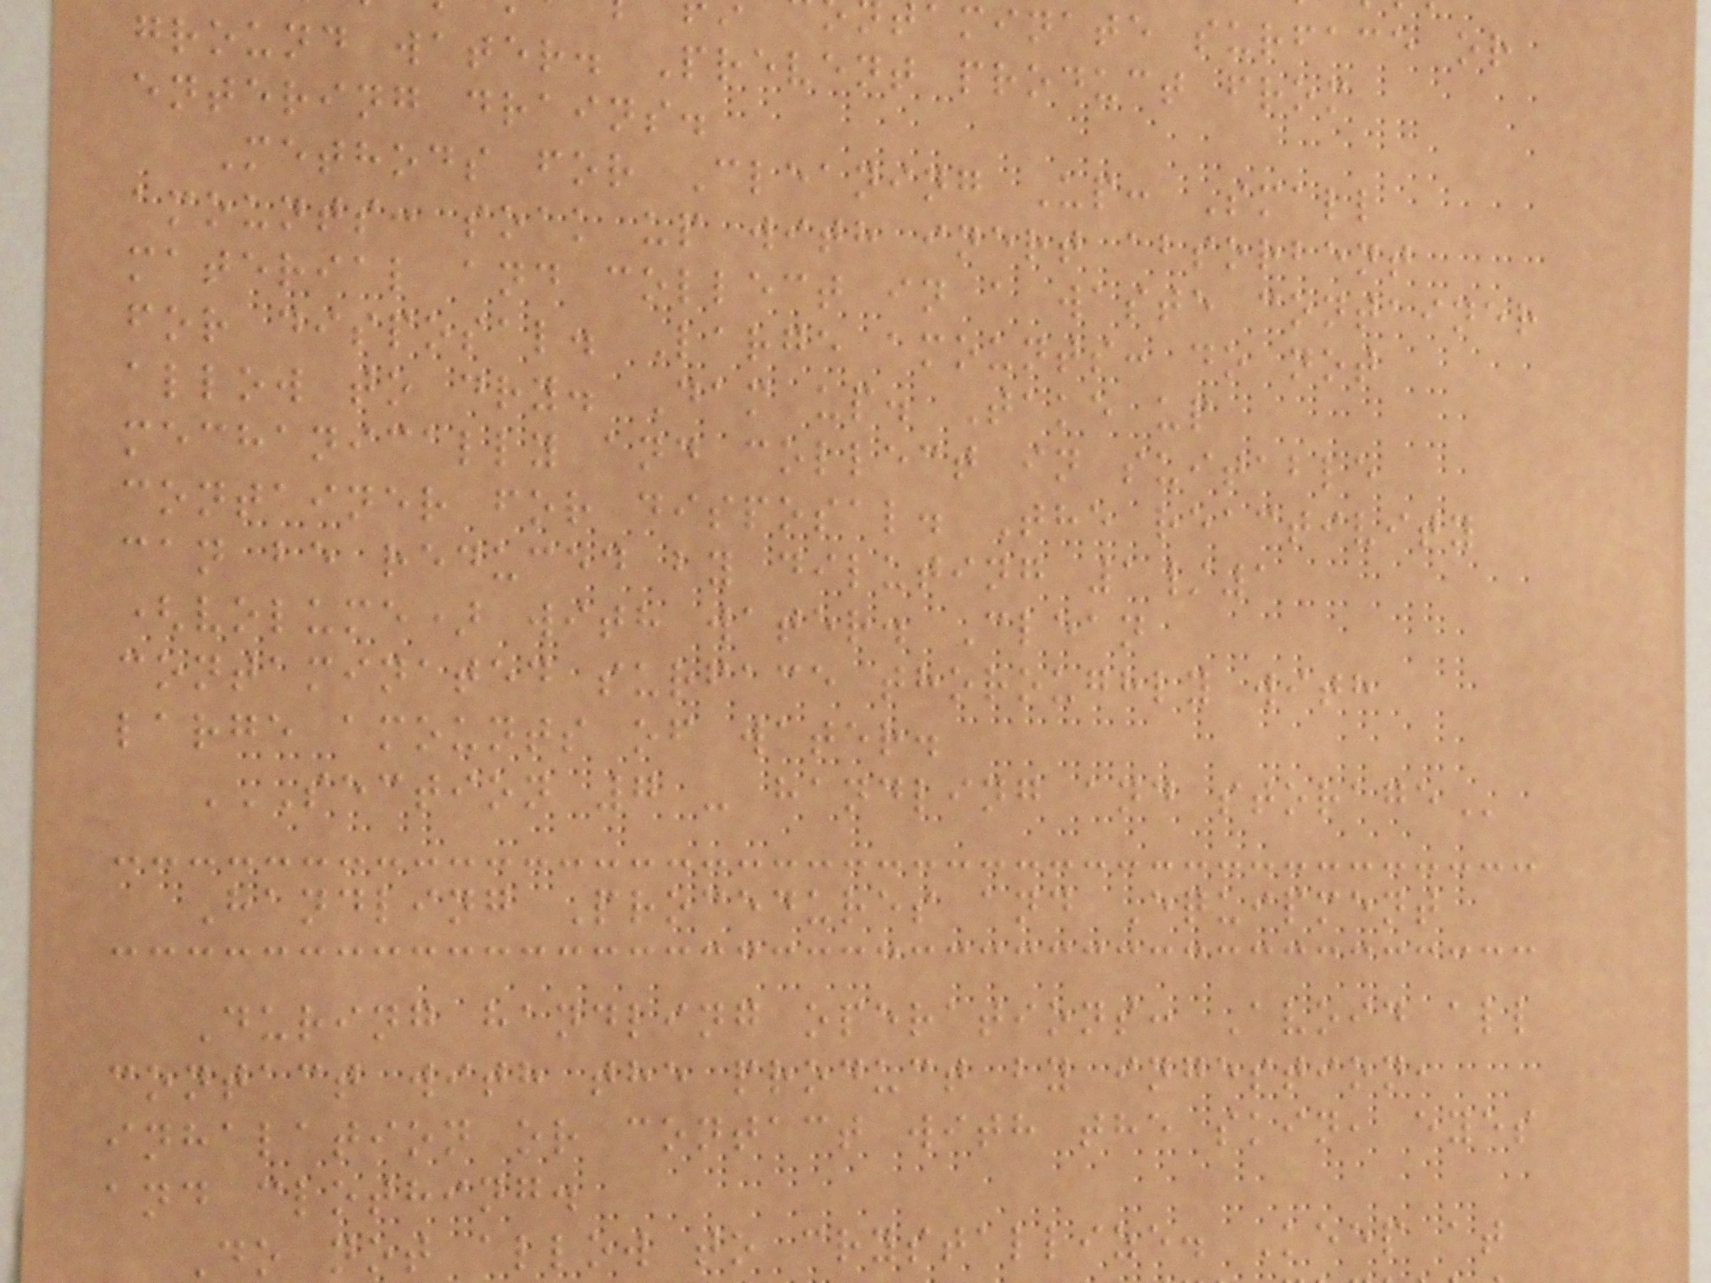aminate surface or
ground water. Prevent product from
entering drains.
Methods for Cleaning Up: Small
amounts: soak up with inert absorbent
material and collect in a waste container
for disposal. Large amounts: do not
allow to dry. Dam up. Take up
mechanically and collect in suitable
container for disposal. The reactivity
can be reduced by diluting 1/1
(volume) with water. Clean
contaminated surface thoroughly with
large amounts of water.
SECTION 7 - HANDLING AND STORAGE
Handling Procedures and Equipment
During handling operations: Avoid all
contact with the product by ingestion,
inhalation or contact with the skin, eyes
and clothing.
Do not allow to crystallize. Keep at
